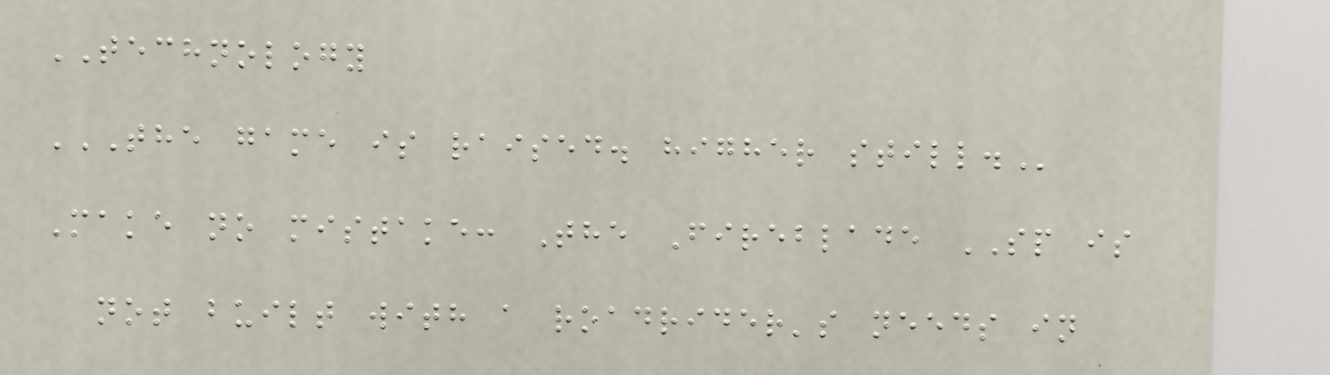TECHNOLOGY
THE GAME IS RAISED. HIGHER STILL.
Make no mistake: The Fireblade SP is
not built with a roadrider's needs in
